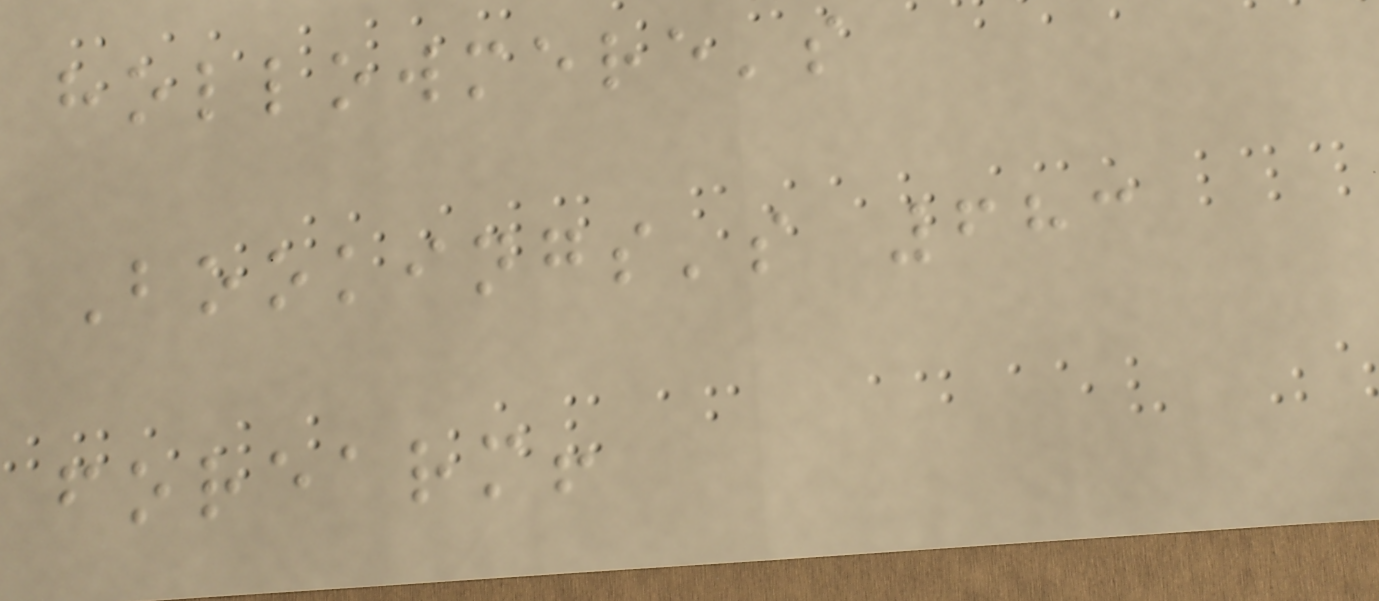hollowmere's
Bookings's 683
forearm!
